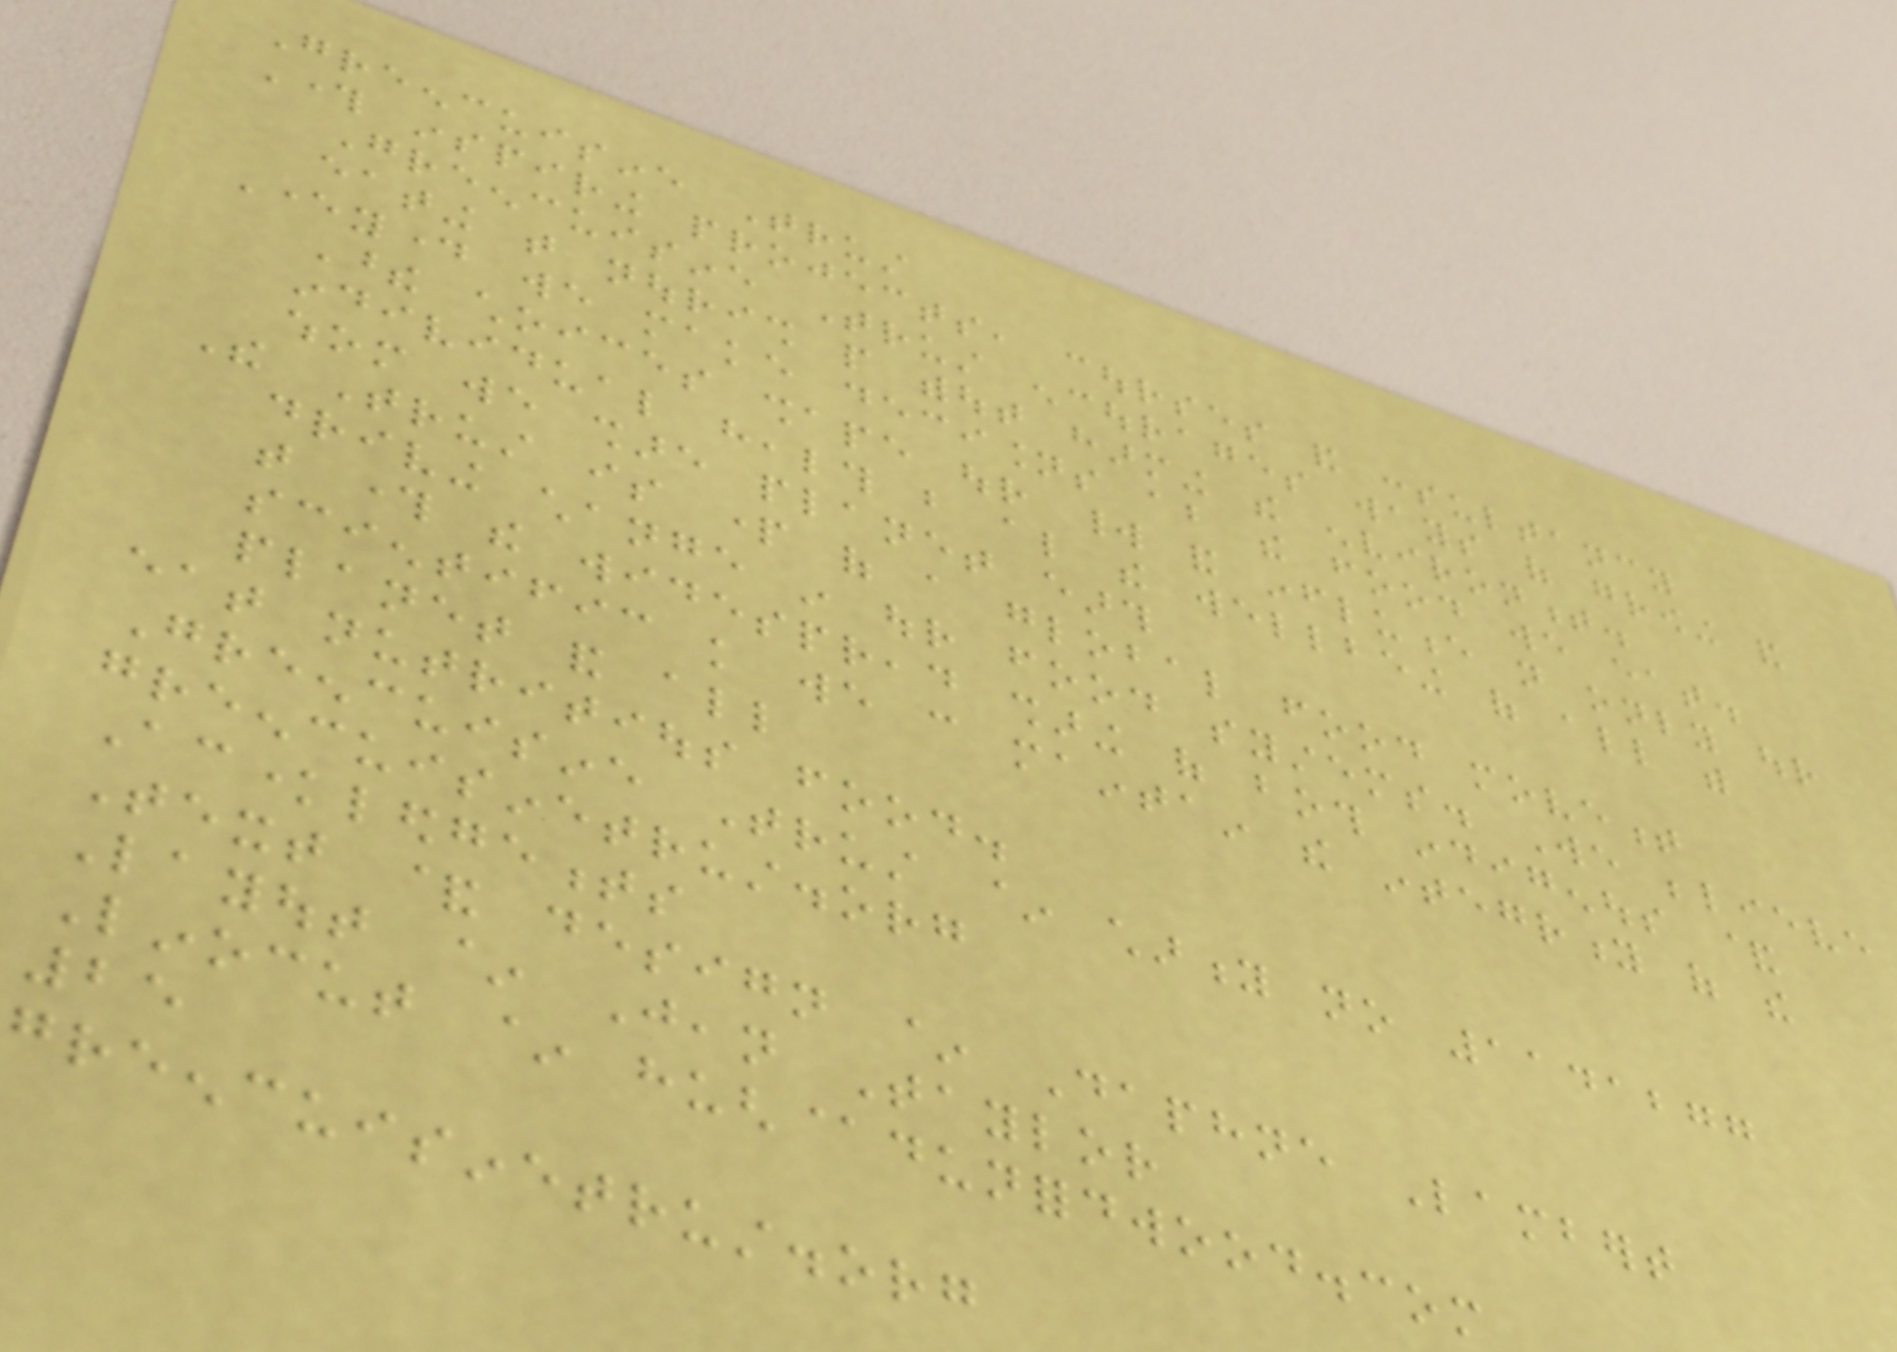Greencuisine Trust
Through inspiring projects, courses and consultancy
Greencuisine Trust encourages ways of growing and
eating that nourish people without harming the environment.
Everyday we make decisions about the food we eat.
These choices shape our world and influence not only our
individual health but also the wellbeing of all with
whom we share planet earth
The Trust is part of a global food movement
driving change in our food systems. We believe
that through the widespread sharing of both indigenous &
scientific knowledge we can maintain the integrity of the
planet and all
eat nutritious food.
Greencuisine Trust ~ charity no 1141277
greencuisinetrust.org
Acknowledgements
Text & design ~ Daphne Lambert
Layout ~ Jean Taylor
Linocut ~ hugh@dunfordwood.com
25
greencuisinetrust.org
